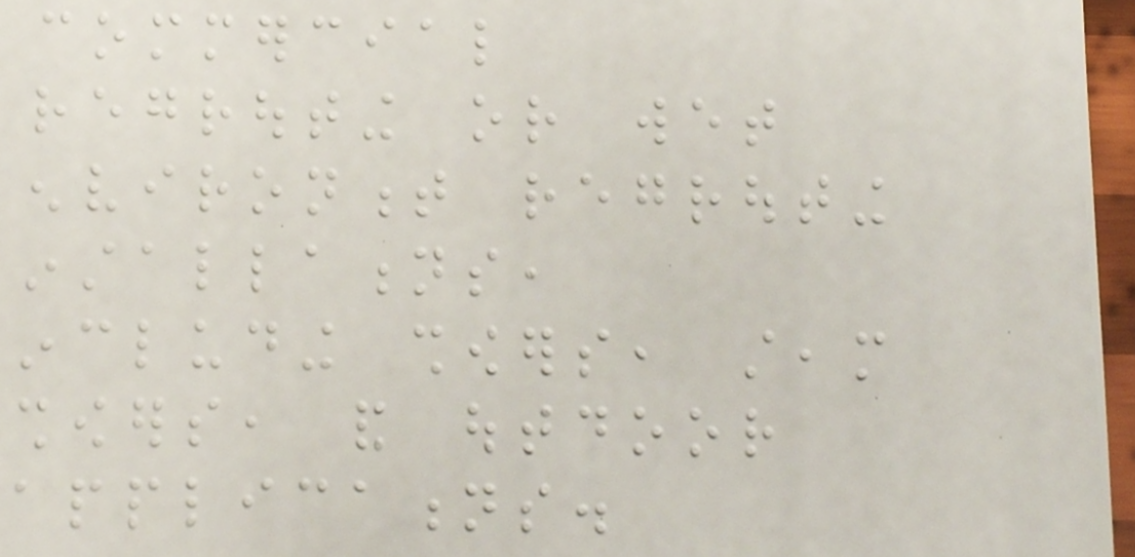commercial
regrouting or wet
environment regrouting
installations,
including showers, steam
showers, and outdoor
applications.
